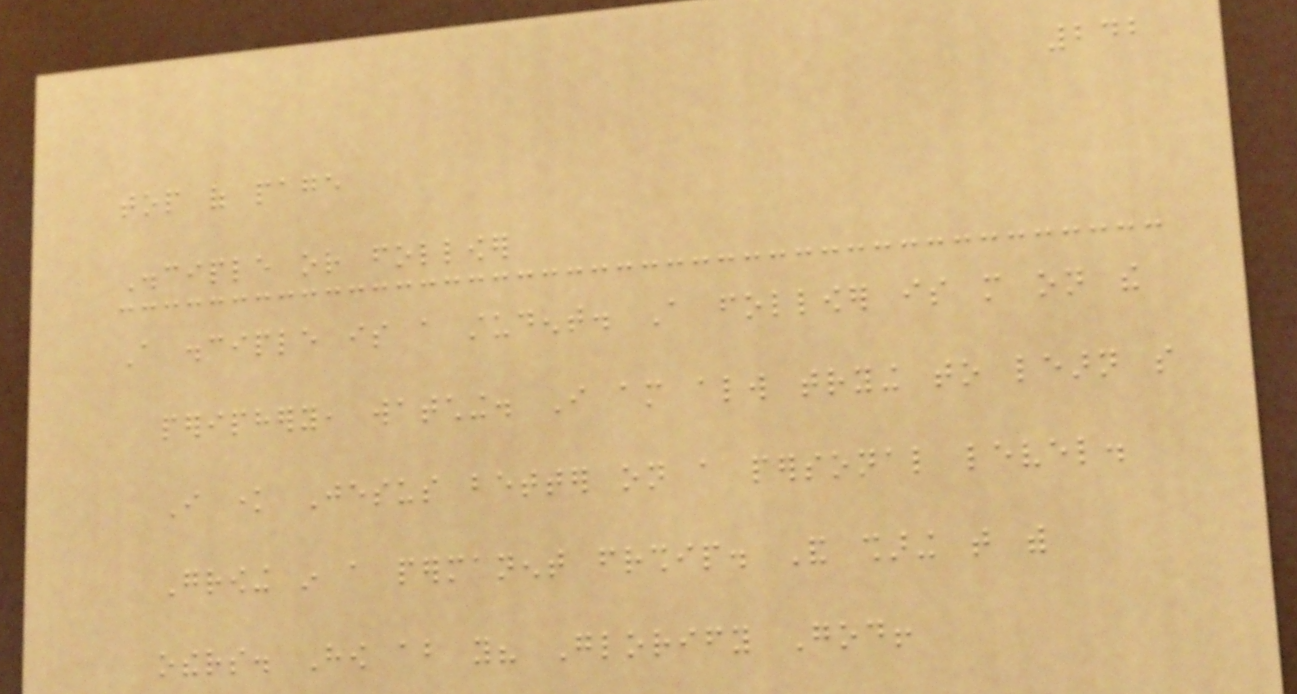242
top of page
Disciple or follower
A disciple is a student. A follower is more on the
periphery, watching. I am always trying to learn so
I know Jesus better on a personal level.
Growing in a permanent friendship. And sharing that with
others. How about you? Glorify God!
